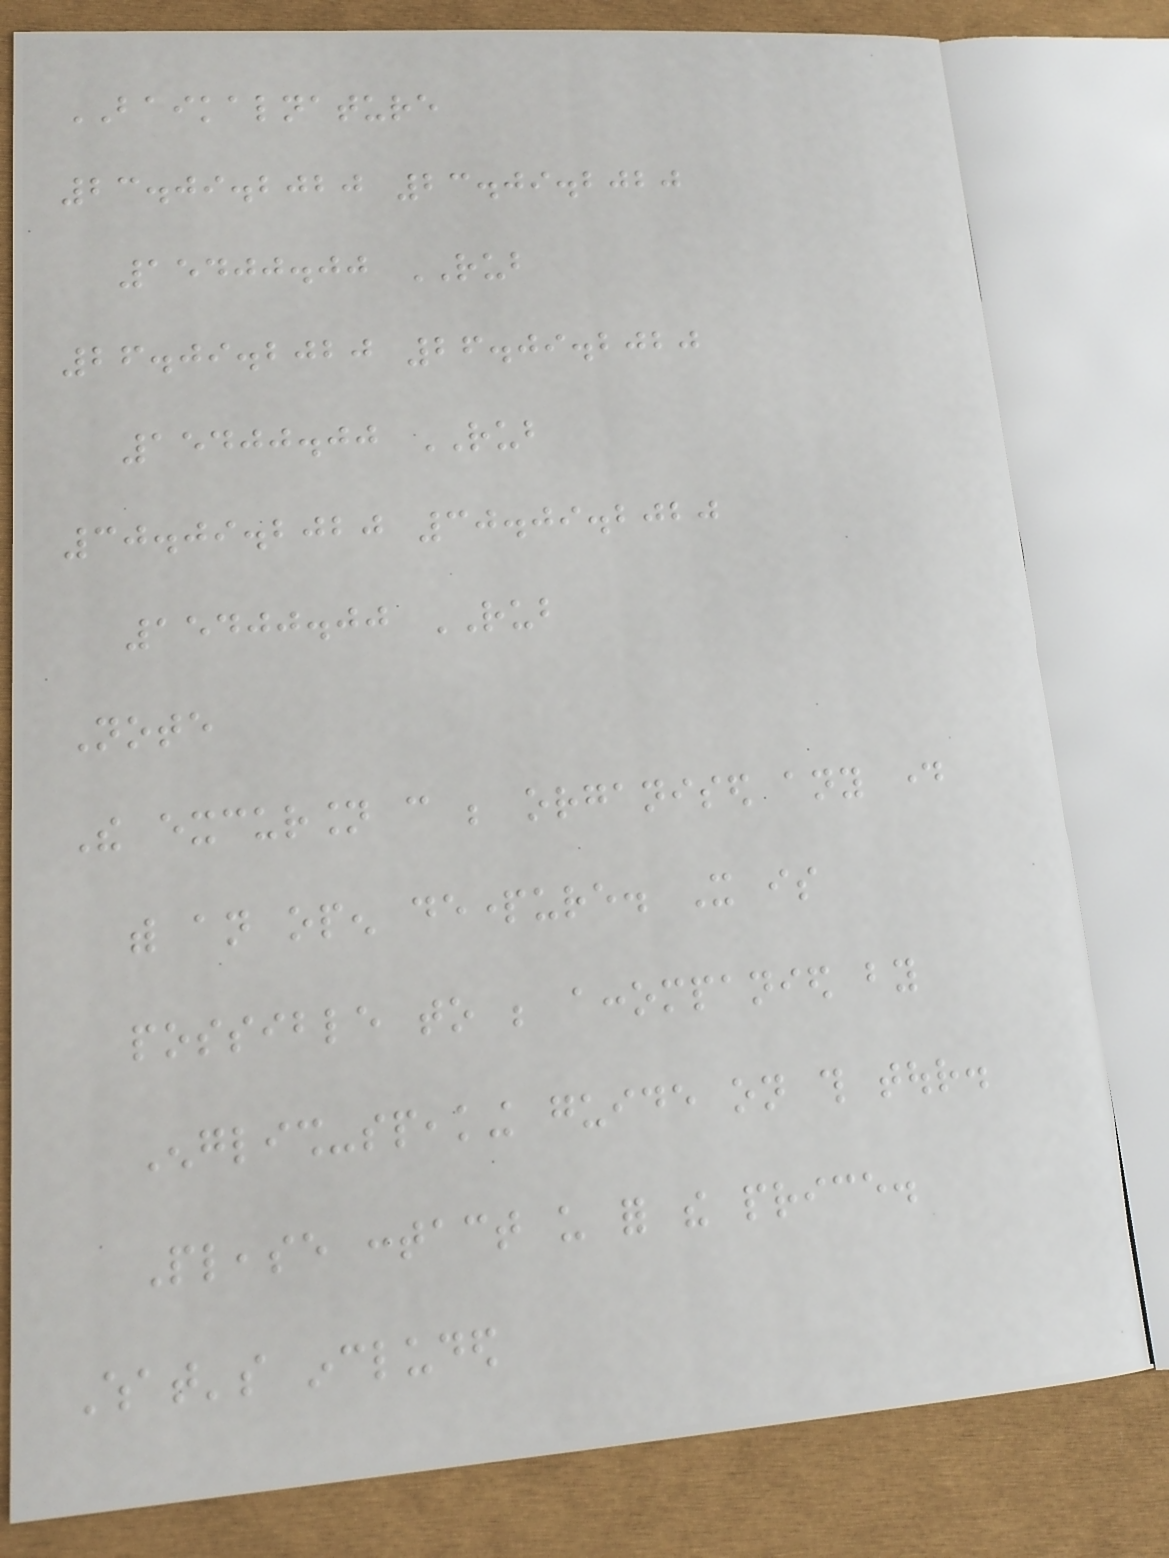BAIKALNATURE
23.09.2020 23.09.2020
15400.00 RUB
26.09.2020 26.09.2020
15400.00 RUB
30.09.2020 30.09.2020
15400.00 RUB
Note
The excursion can be organised any day
with an open departure. It is
possible to be accompanied by
English-speaking guide on this tour.
Please contact us for the price.
What's included
